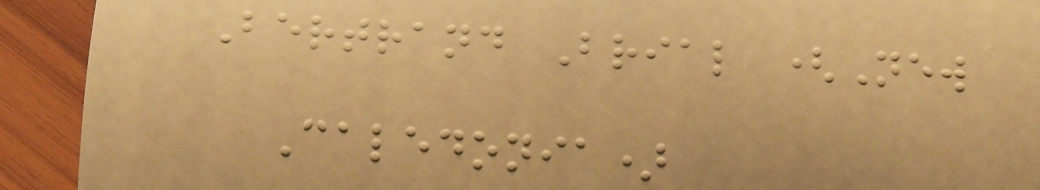Bertrand Brial (New
Caledonia)
